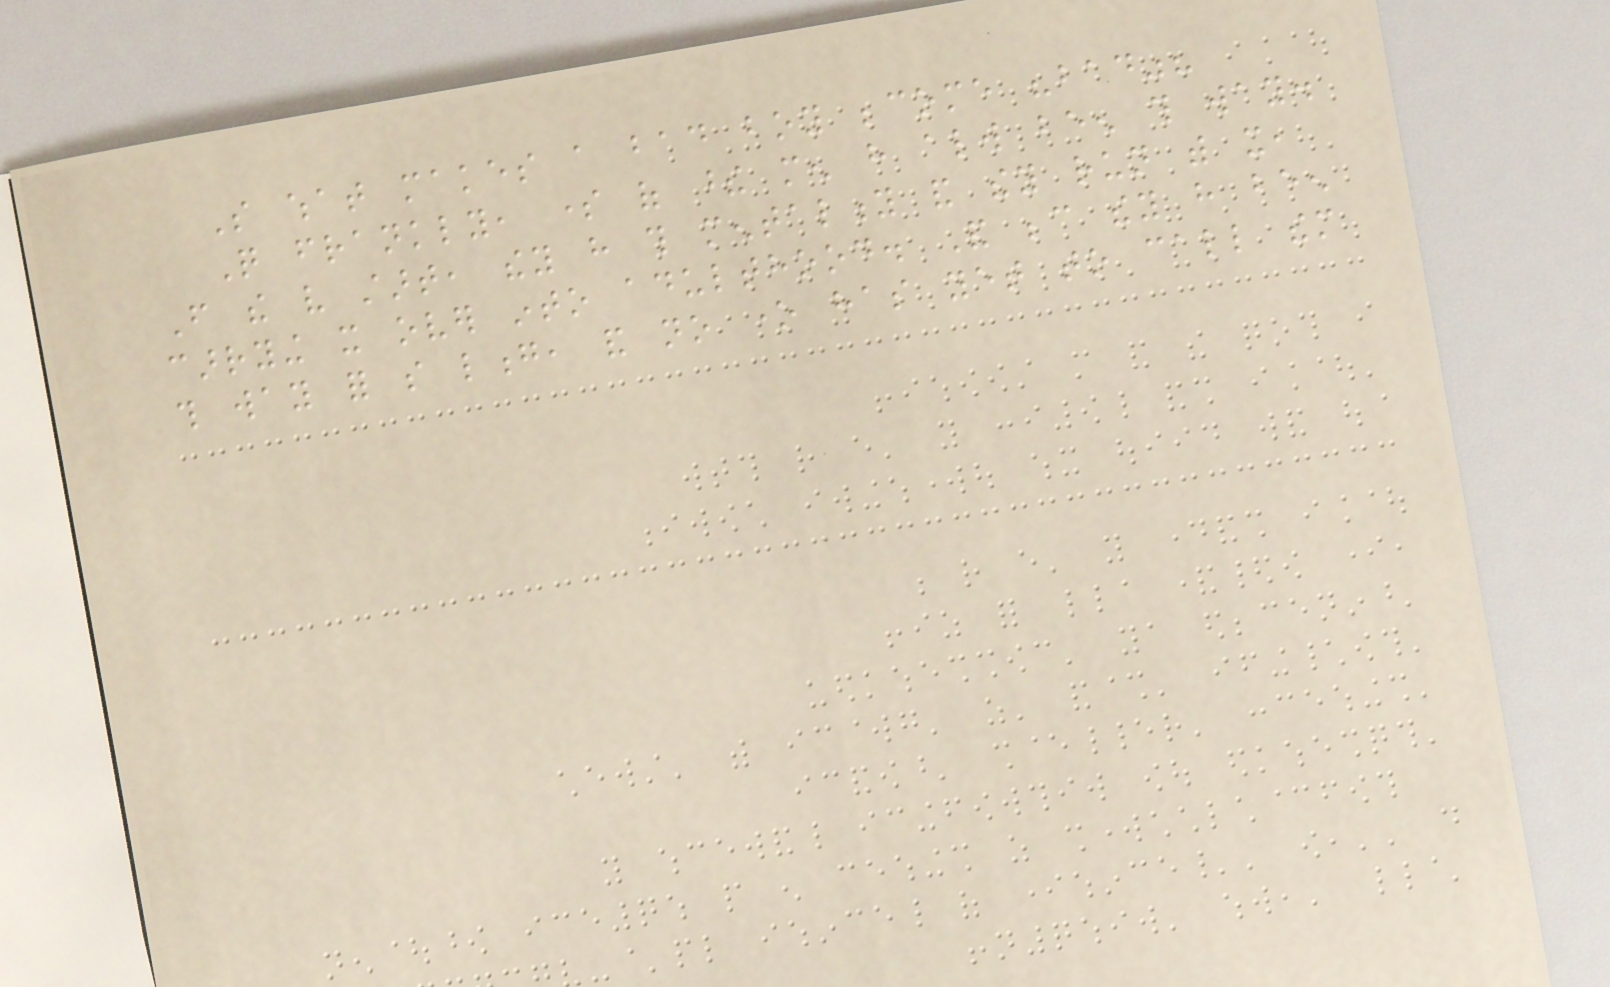So what makes a bad boy become "bad"?
Quite frankly, some of these men have always been this way.
From the very start, they have this mentality and they run with it,
carrying it over into adulthood. And because they have been
this way for so long, and no one has yet to call them
